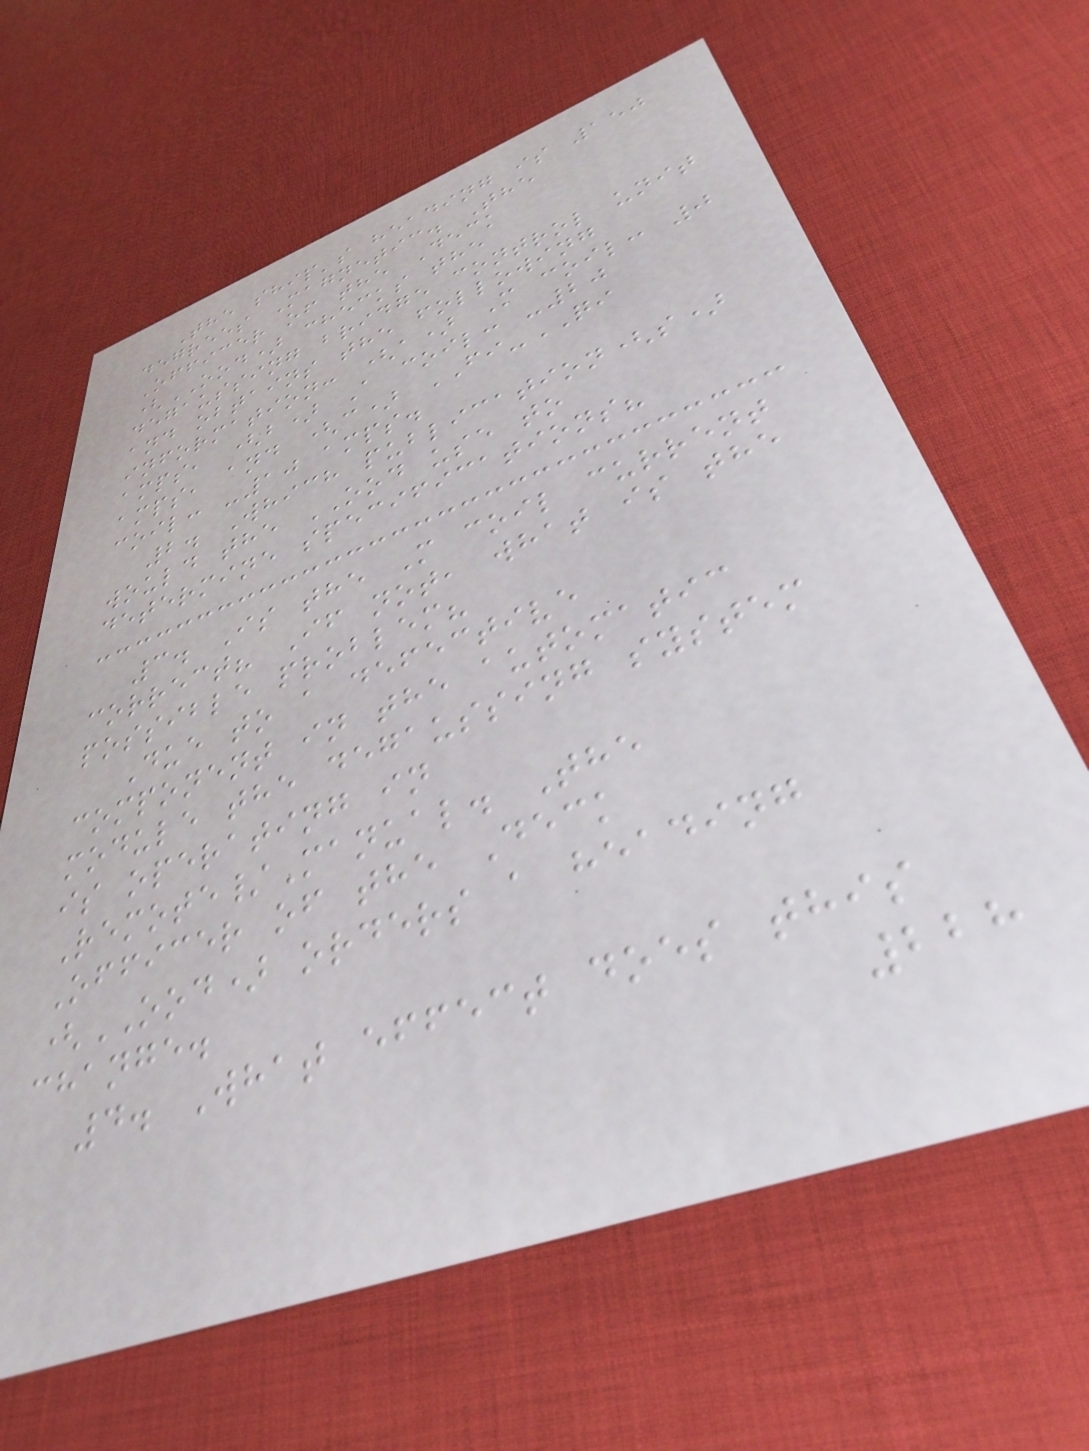The ship's heading is 150
degrees Magnetic. The
Officer of the Deck
(OOD) checks the
degaussing bridge control unit
and obtains the following
information: (a) M coil: 0
amps, (b) A coil: -20
amps, and (c) FI-QI
coil: -10 amps.
2. Which publication(s)
would the OOD use to
determine specifications?
3. Is the M coil current
correct? If not, what is the
possible problem?
Due to a defective
component in the automatic
module the degaussing system
is operating in
Remote/Manual. The
Officer of the Deck
(OOD) orders a heading
change.
4. What effect does this
228
